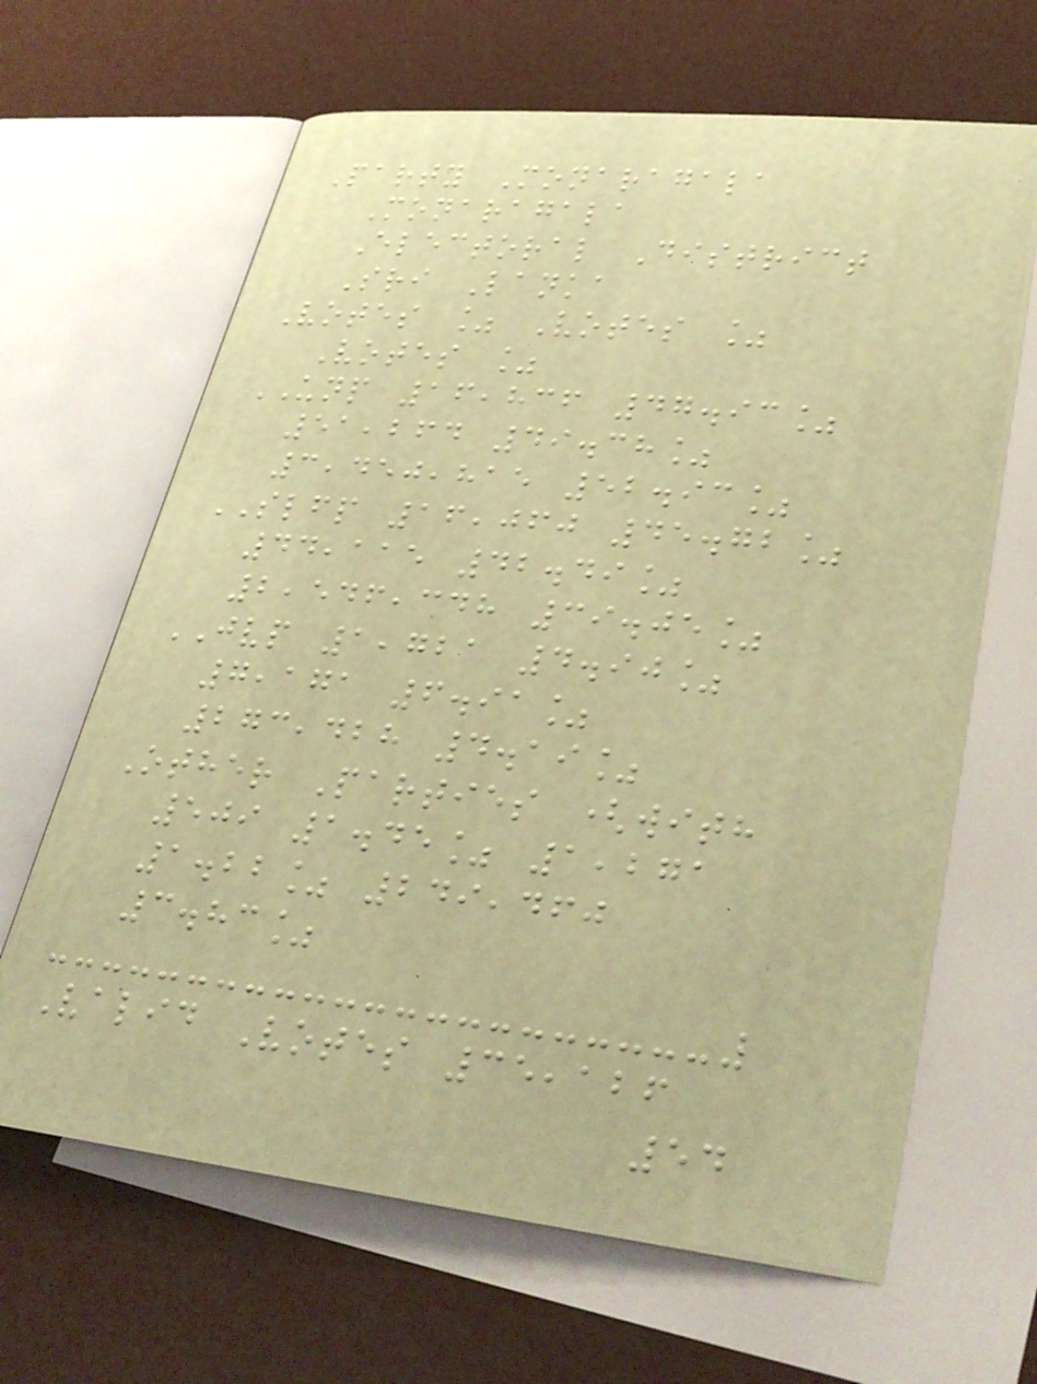Party Monaragala
Monaragala
Electoral District
Sri Lanka
Votes % Votes %
Votes %
UNP 16,836 47.93%
51,264 49.38%
3,450,815 52.93%
SLFP 16,060 45.72%
44,115 42.49%
2,546,348 39.05%
JVP 1,721 4.90%
7,171 6.91%
273,428 4.19%
Other Parties (with
509 1.45% 1,271
1.22% 249,460
3.83%
Valid Votes 35,126
54
